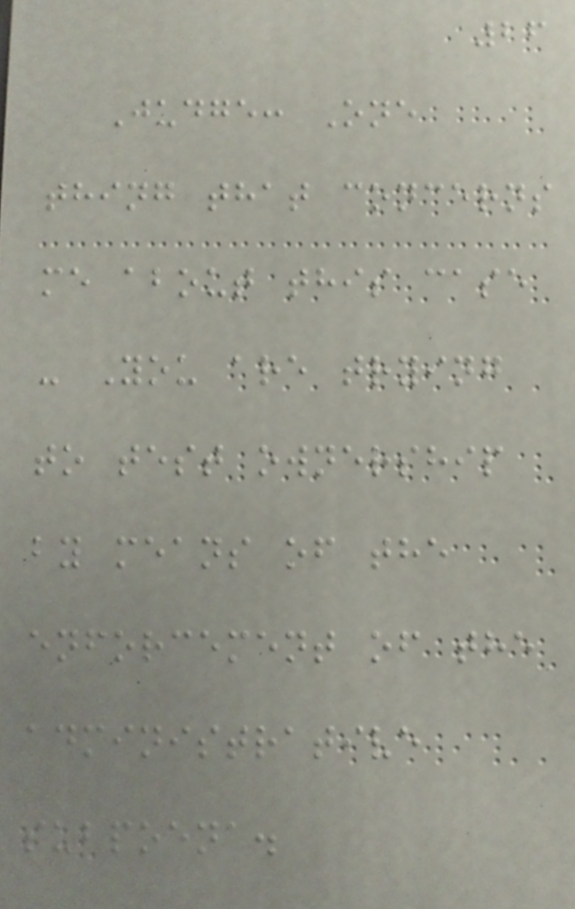26
Judge: One
thing that concerns
me about this case
- You are trying
to test ownership
by means of the
enforcement of the
administrative
subpoena.
